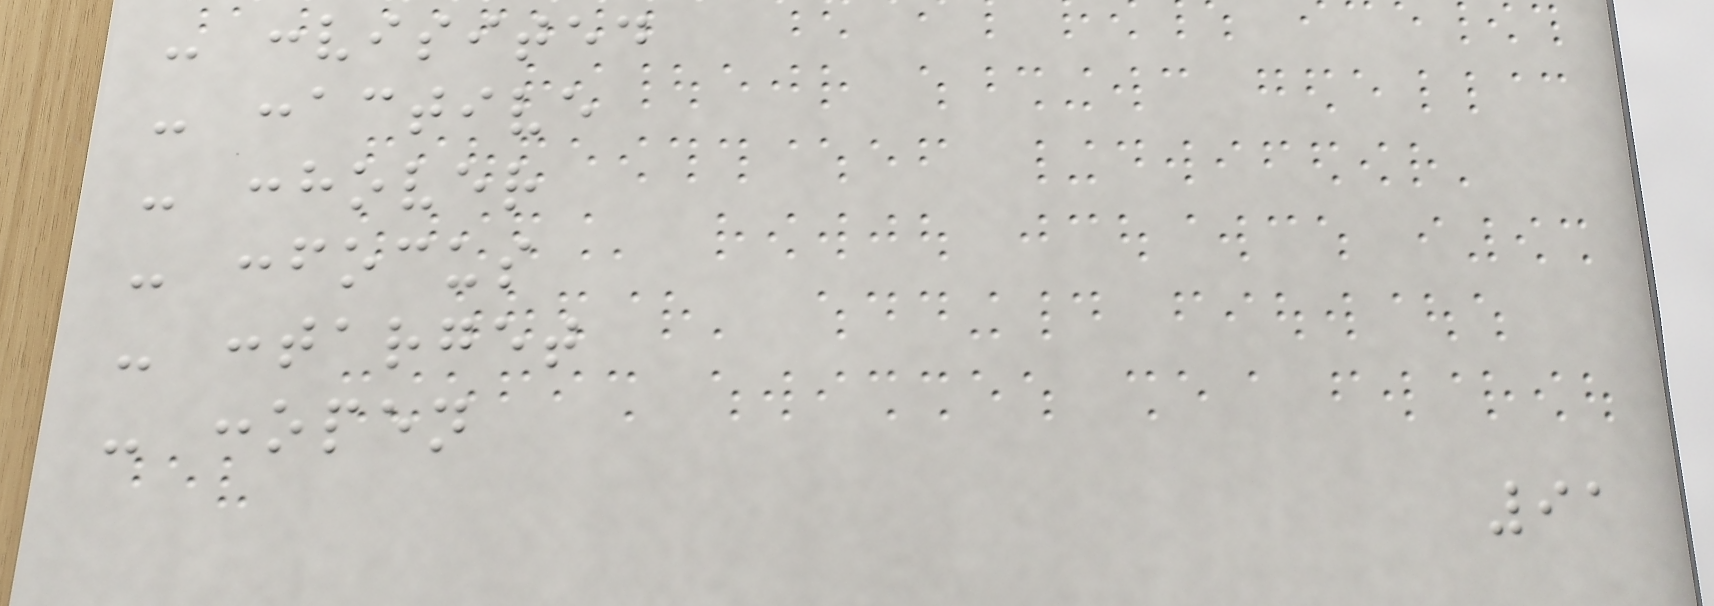- :visited
- :active
- :hover
- :focus
- :target
- :open
91
